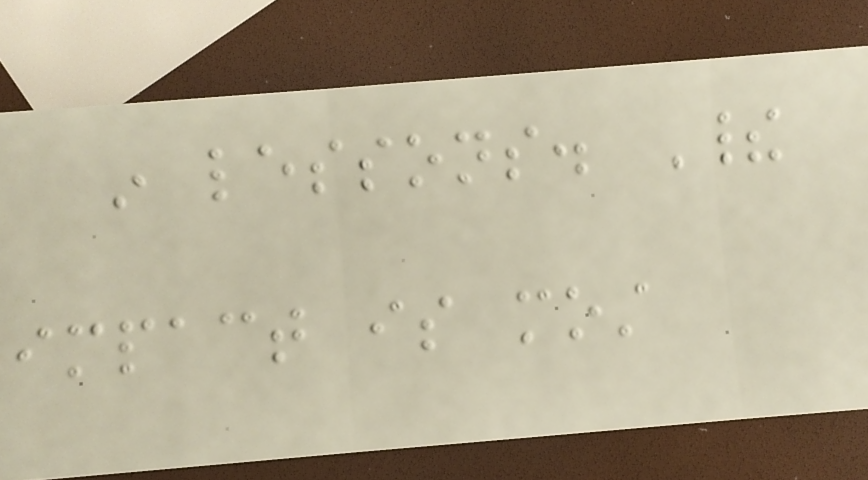in lessons. Their
impact is most
